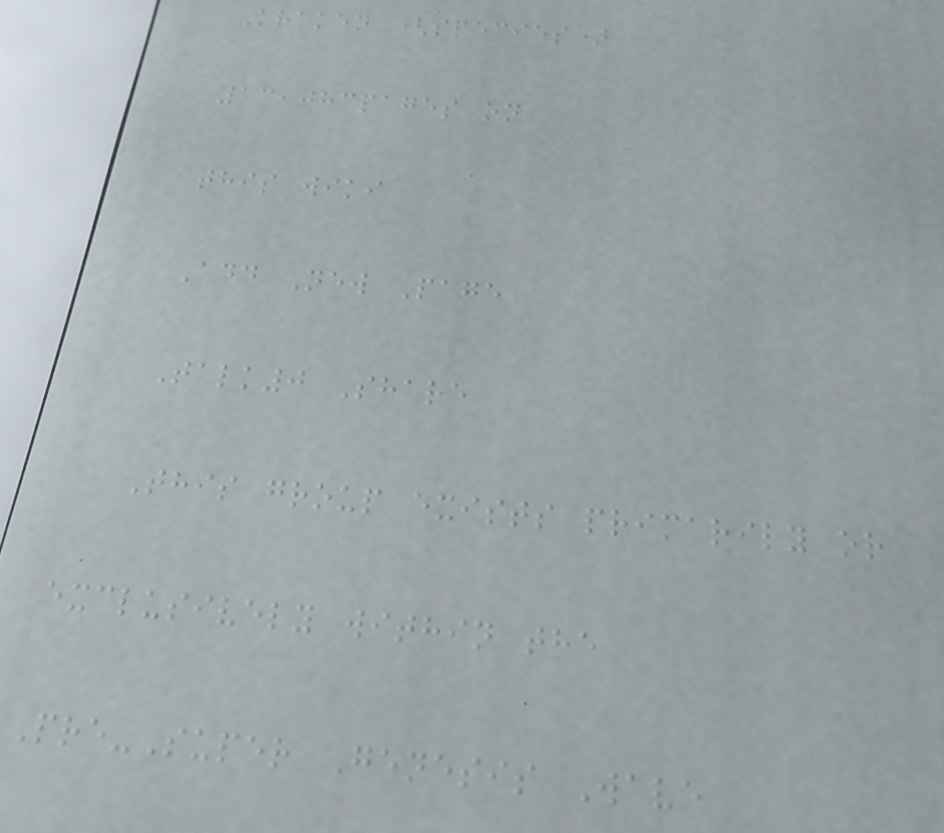Kraken (species)
13,083pages on
this wiki
Add New Page
Talk0 Share
This group exists primarily or
exclusively within the
Pre-Super Genesis Wave
